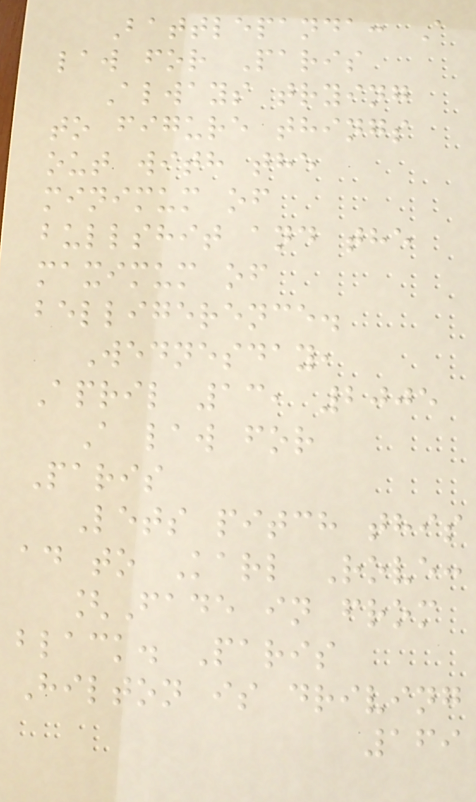Battlepanda: A
law for Paris
Always trying
to figure things
out with the
minimum of
bullshit and the
maximum of
belligerence.
Wednesday,
April 13, 2005
A law for
Paris
Lets pitch this
ad to Karl Rove:
[Fade in from
black. Paris
Hilton is driving
169
